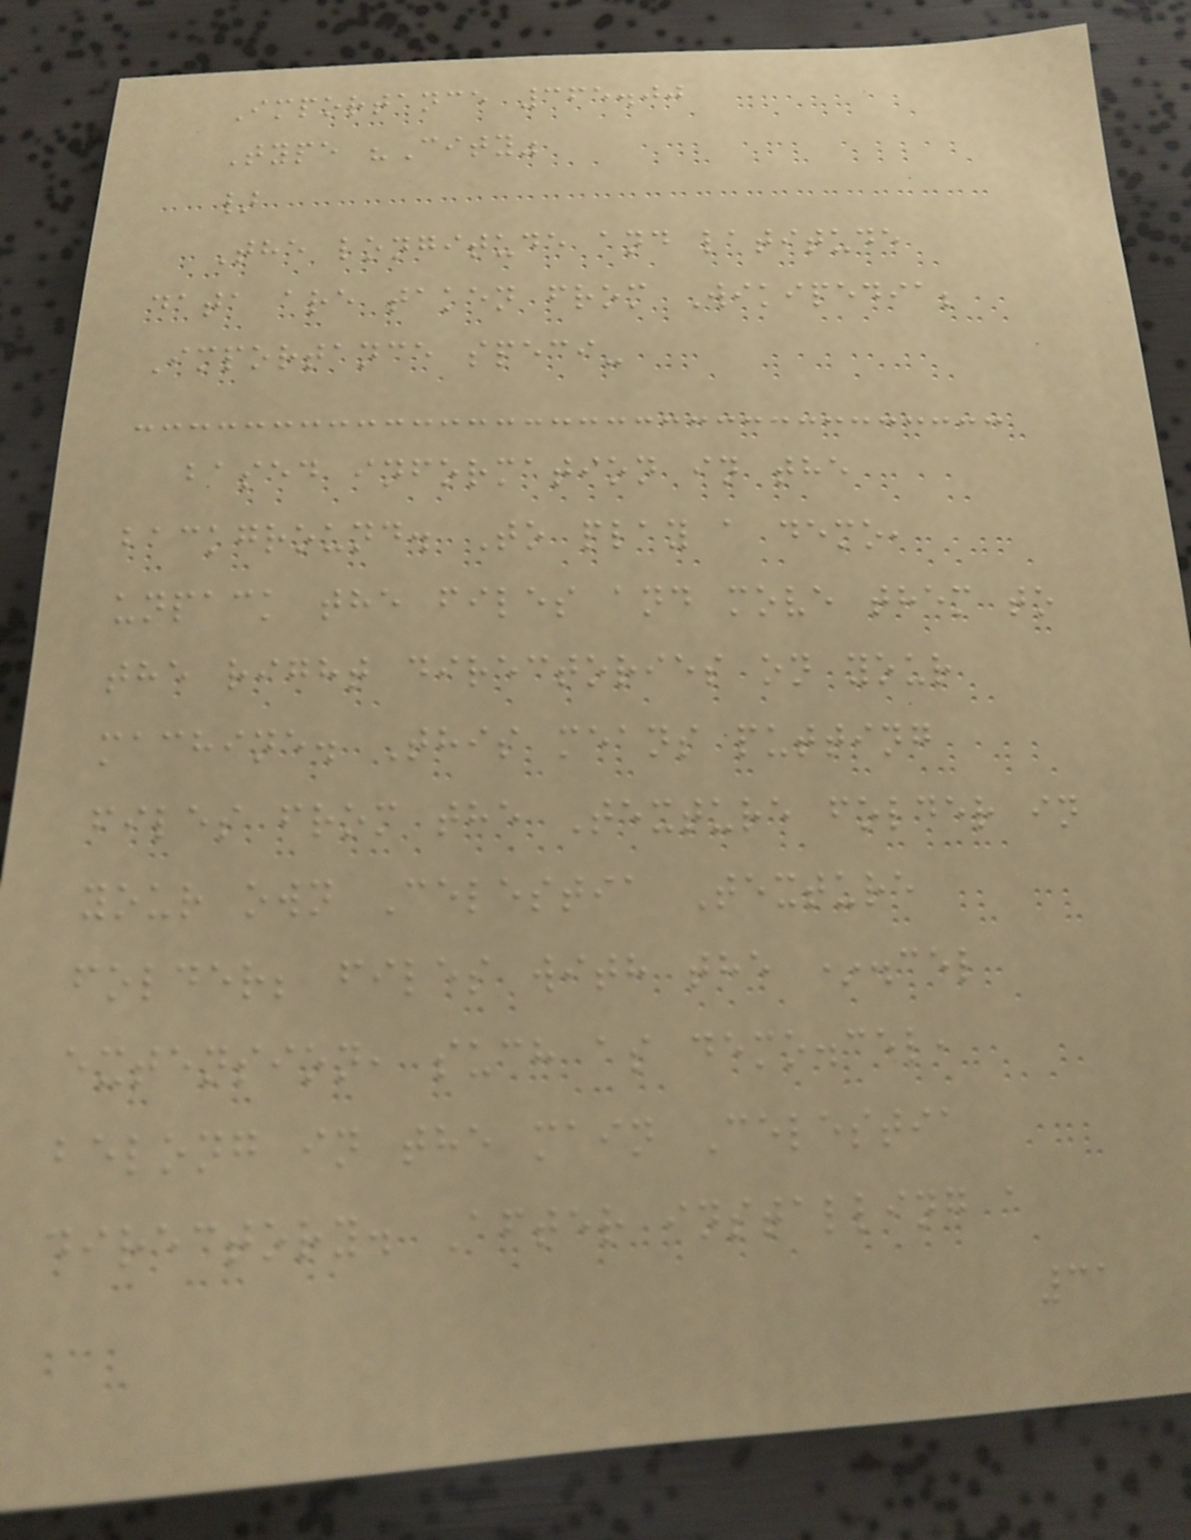Importance 365.00
Type "City"
}
The longitude and latitude
data are taken from Wikipedia;
Importance speci-
based information in the
background. To play a demo,
unpack the files and move them to
the right directories on your
machine. This means putting
files from the Texture folder in
your own Celestia Texture
folder; files with the *.cel
extension, such as demo.cel,
belong in the main Celestia
directory. After installing a
31
